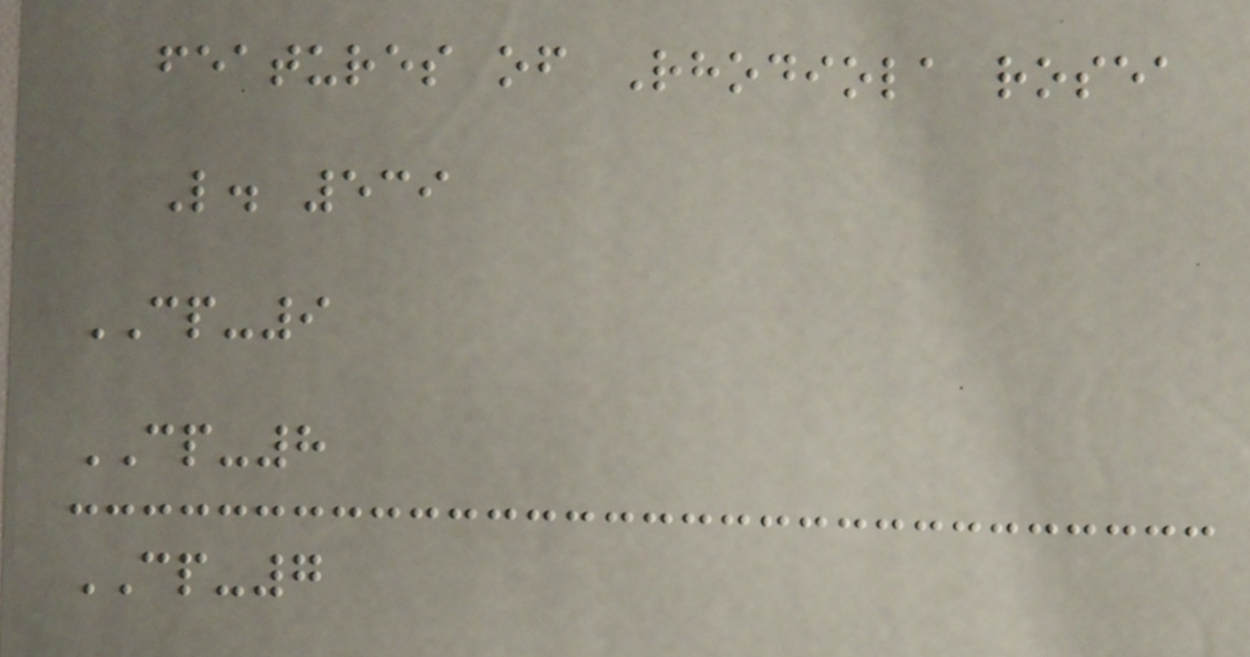features of Rhodiola rosea
L. 539
CP-9
CP-8
CP-7
